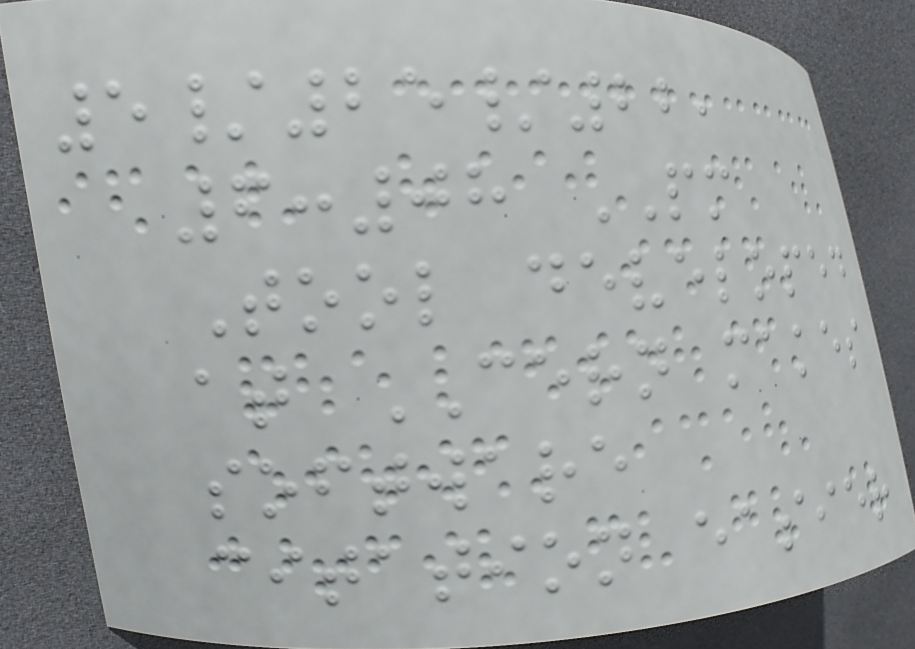5/25/22,
6:08 PM
Tool developed
at CERN makes
software
citation easier
